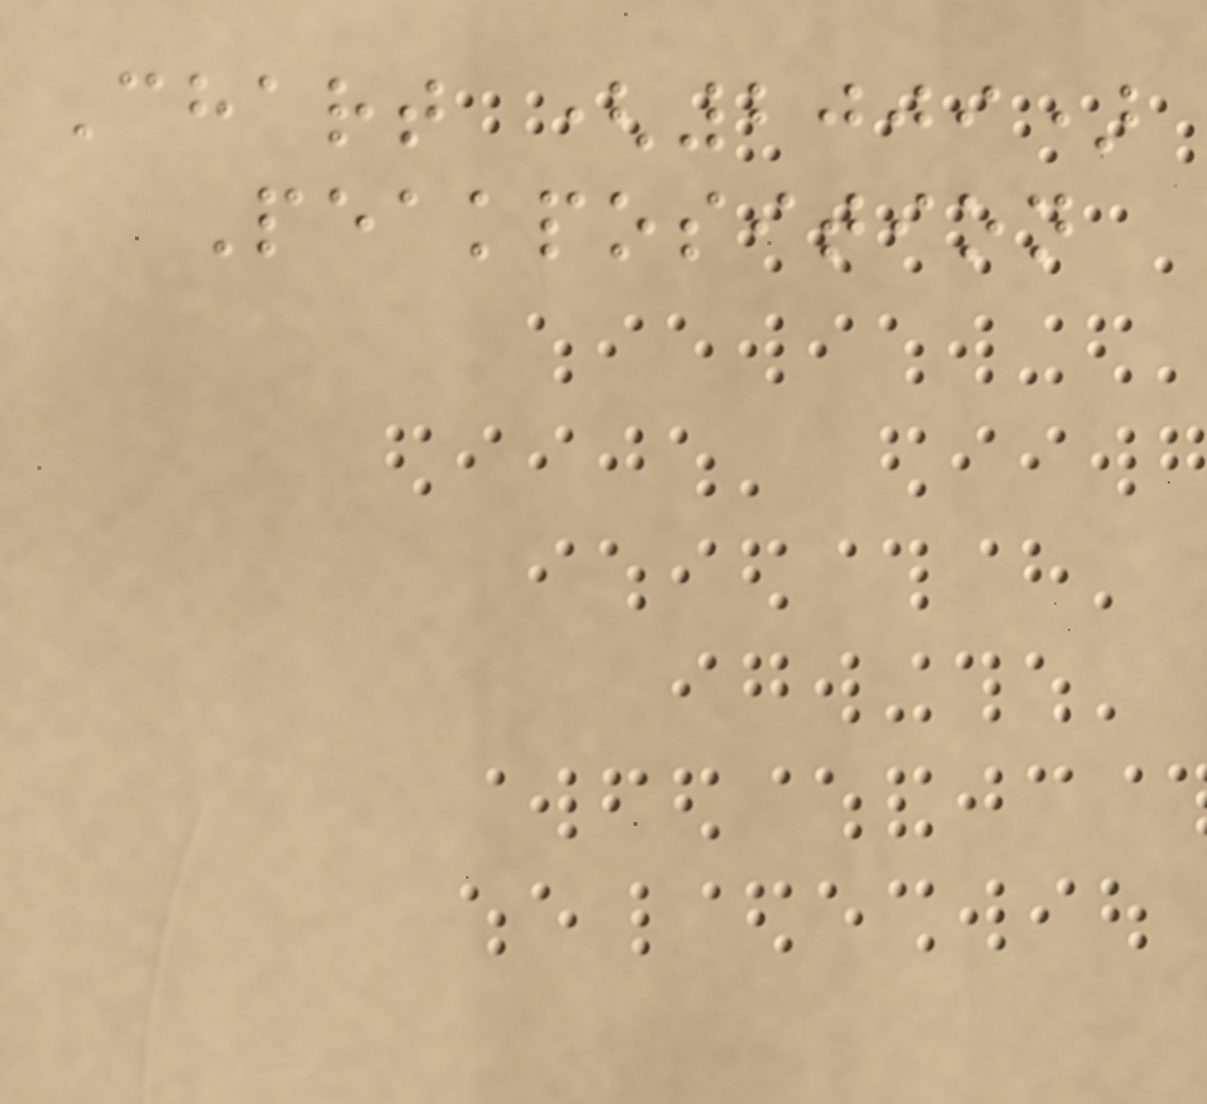Chart (2009)
Peakposition
